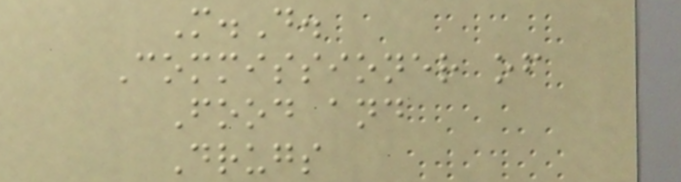M.D.
Commissioner of
Food and
Drugs
